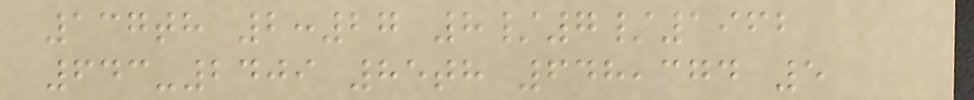137th 2:27 8/7/1962
643-2409 85th 648,374 5
